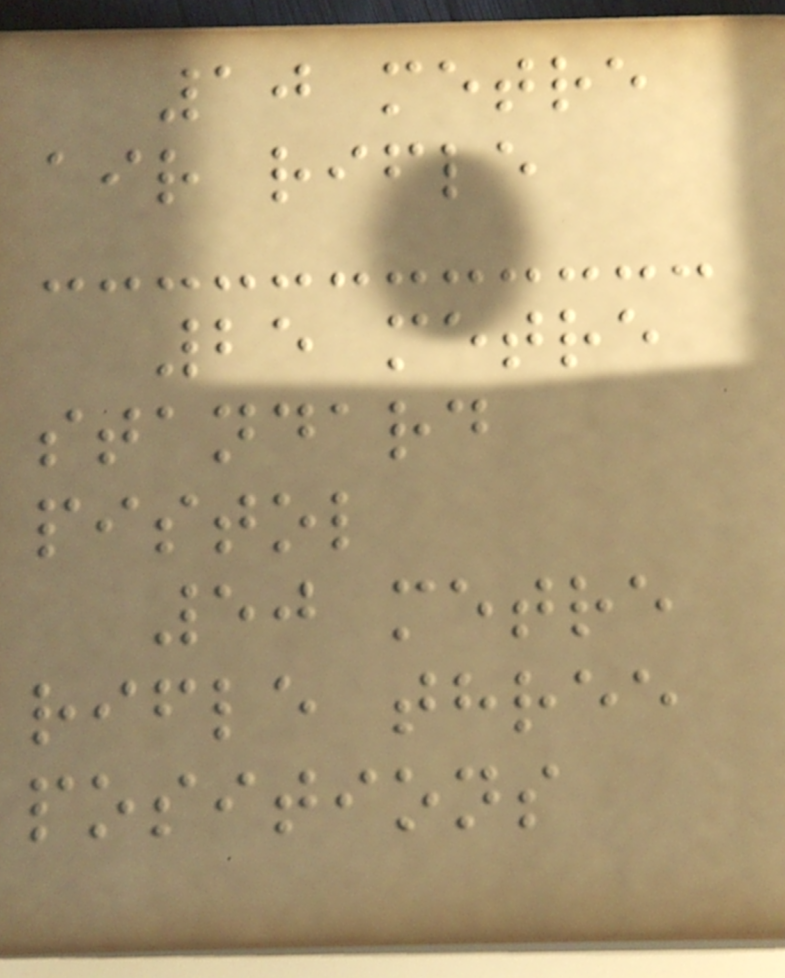10 metre
air rifle
25 metre
standard
pistol
50 metre
rifle three
positions
